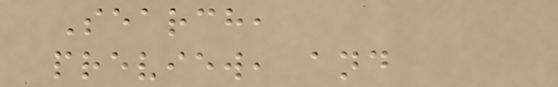Search,
preview, and
